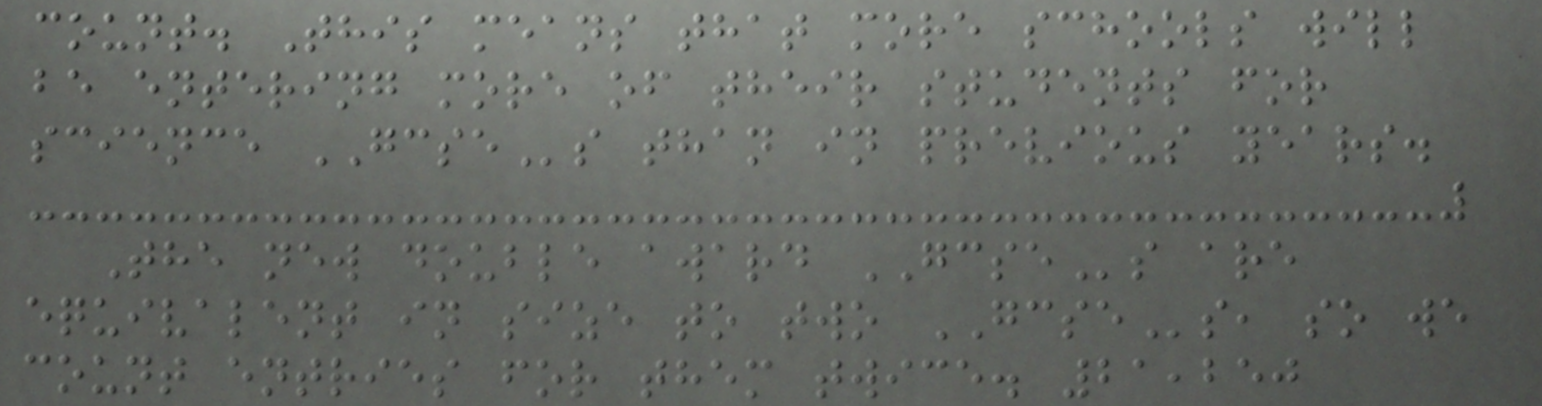count. This means that more schools will
be entering more of their students for
science GCSEs than in previous years.
The new double award GCSEs are
equivalent in size to two GCSEs, so we
count entries for them twice. 21,250
